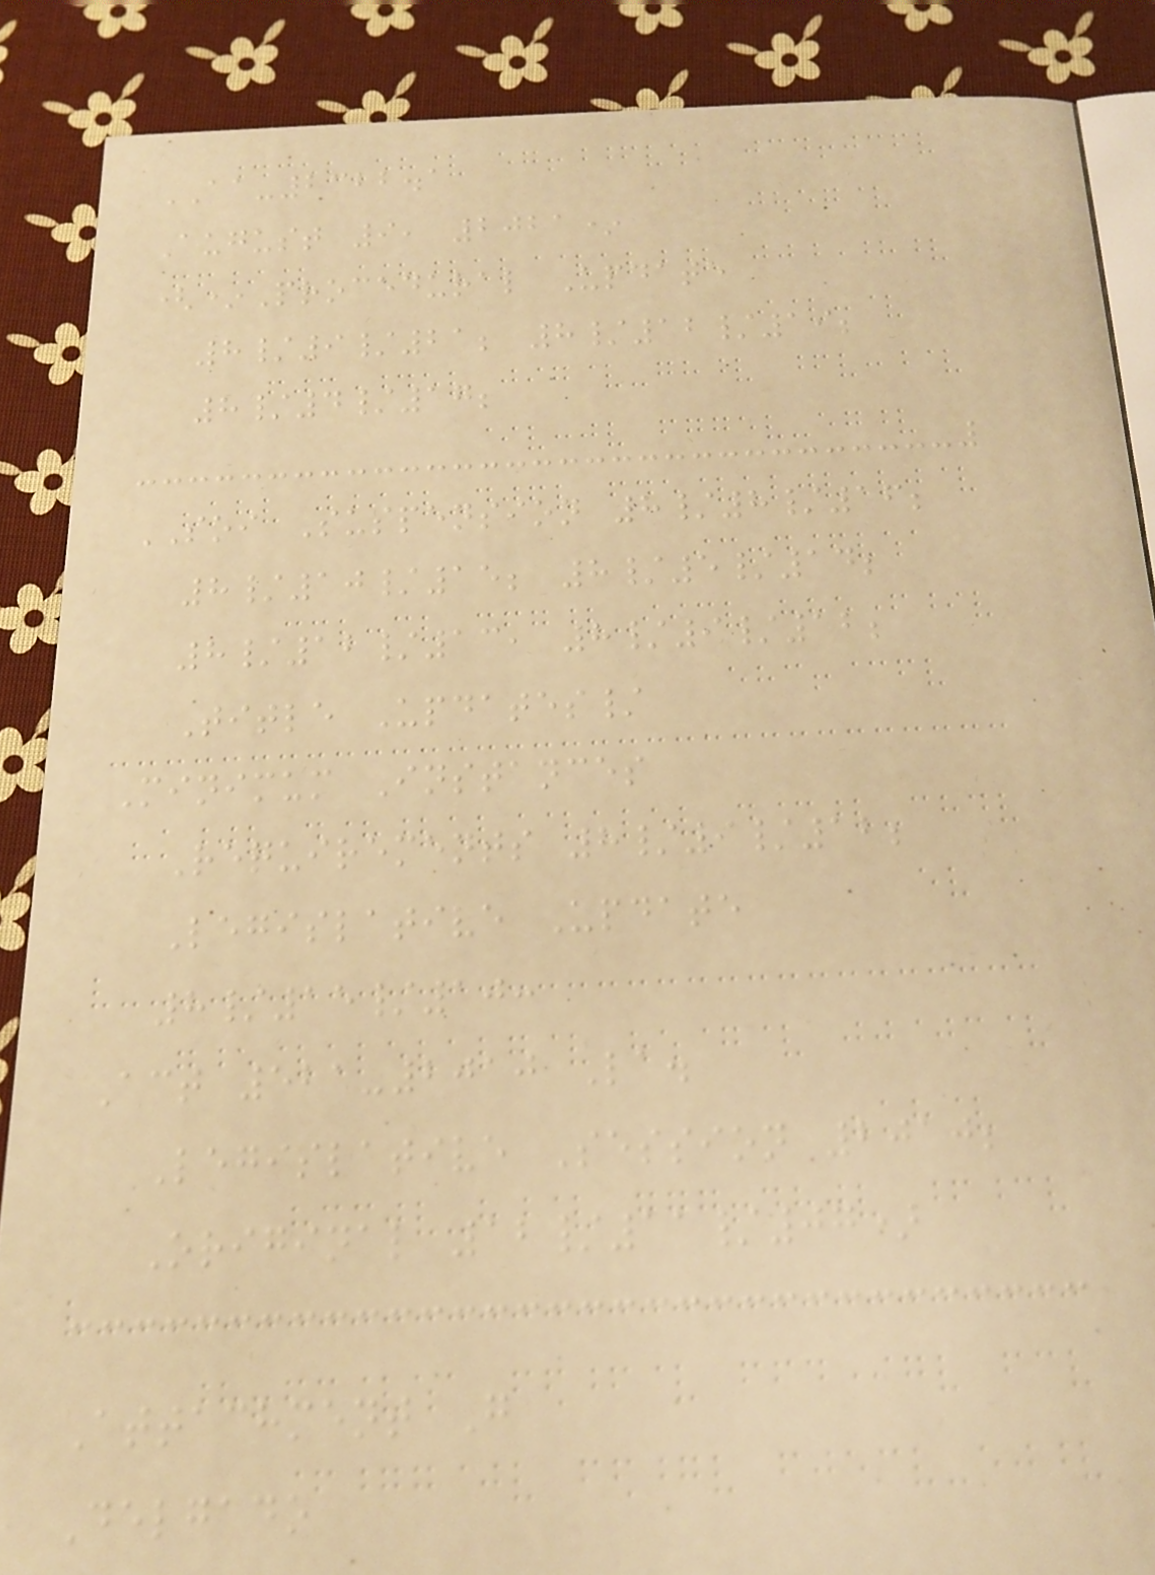AA-2322.1
August 9, 2021*
(*Procedural Update
8/9/21; 8/12/19;
8/4/17;
SOI Suspension 8/8/16;
8/10/15; 8/5/14;
8/12/13, 8/9/12;
Title Updates/
Minimum Instances
Requirements 8/9/12;
Legislative Update
8/15/10:
Act 521-2010 La.
Legislative Session 2010;
Original 12/11/07)
Attachment G
Delgado
